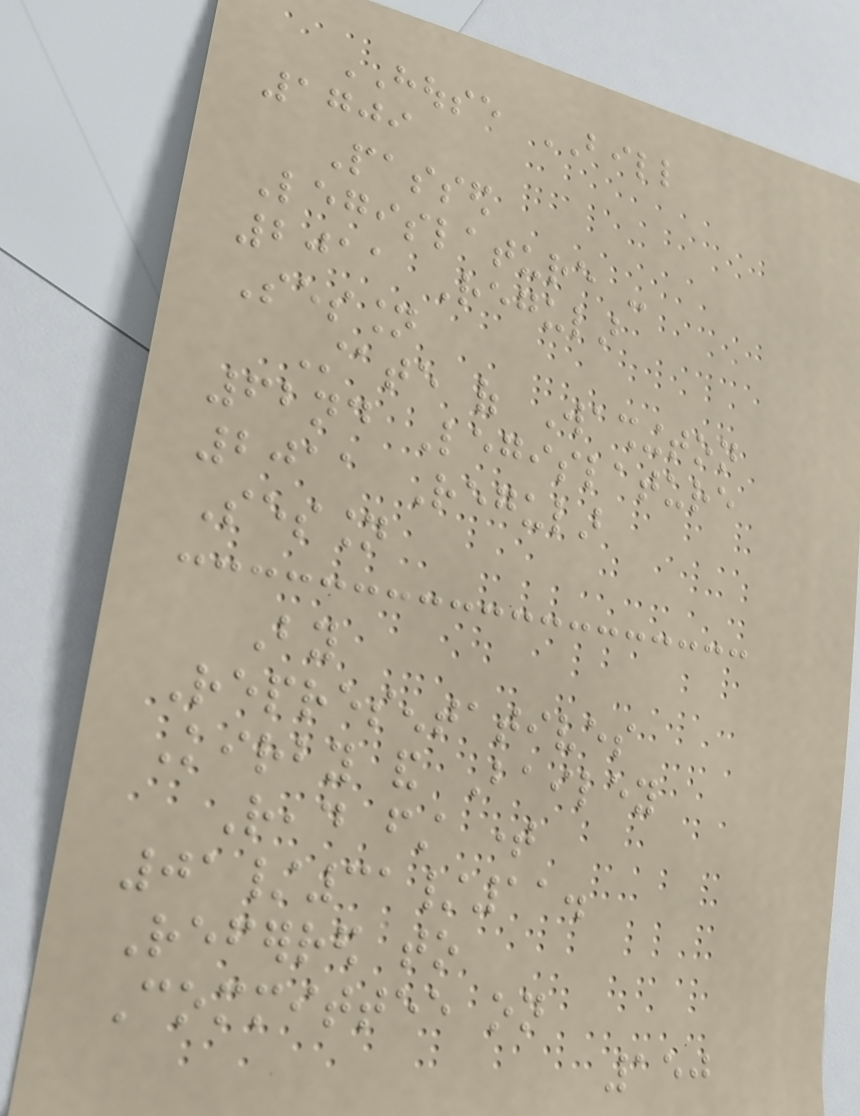HOUSE BILL
1709
Passed
Legislature -
2011 Regular
Session
State of Washington
62nd Legislature
2011 Regular
Session
By
Representatives
Kirby and Bailey
Read first time
01/31/11.
Referred to
Committee on
150
